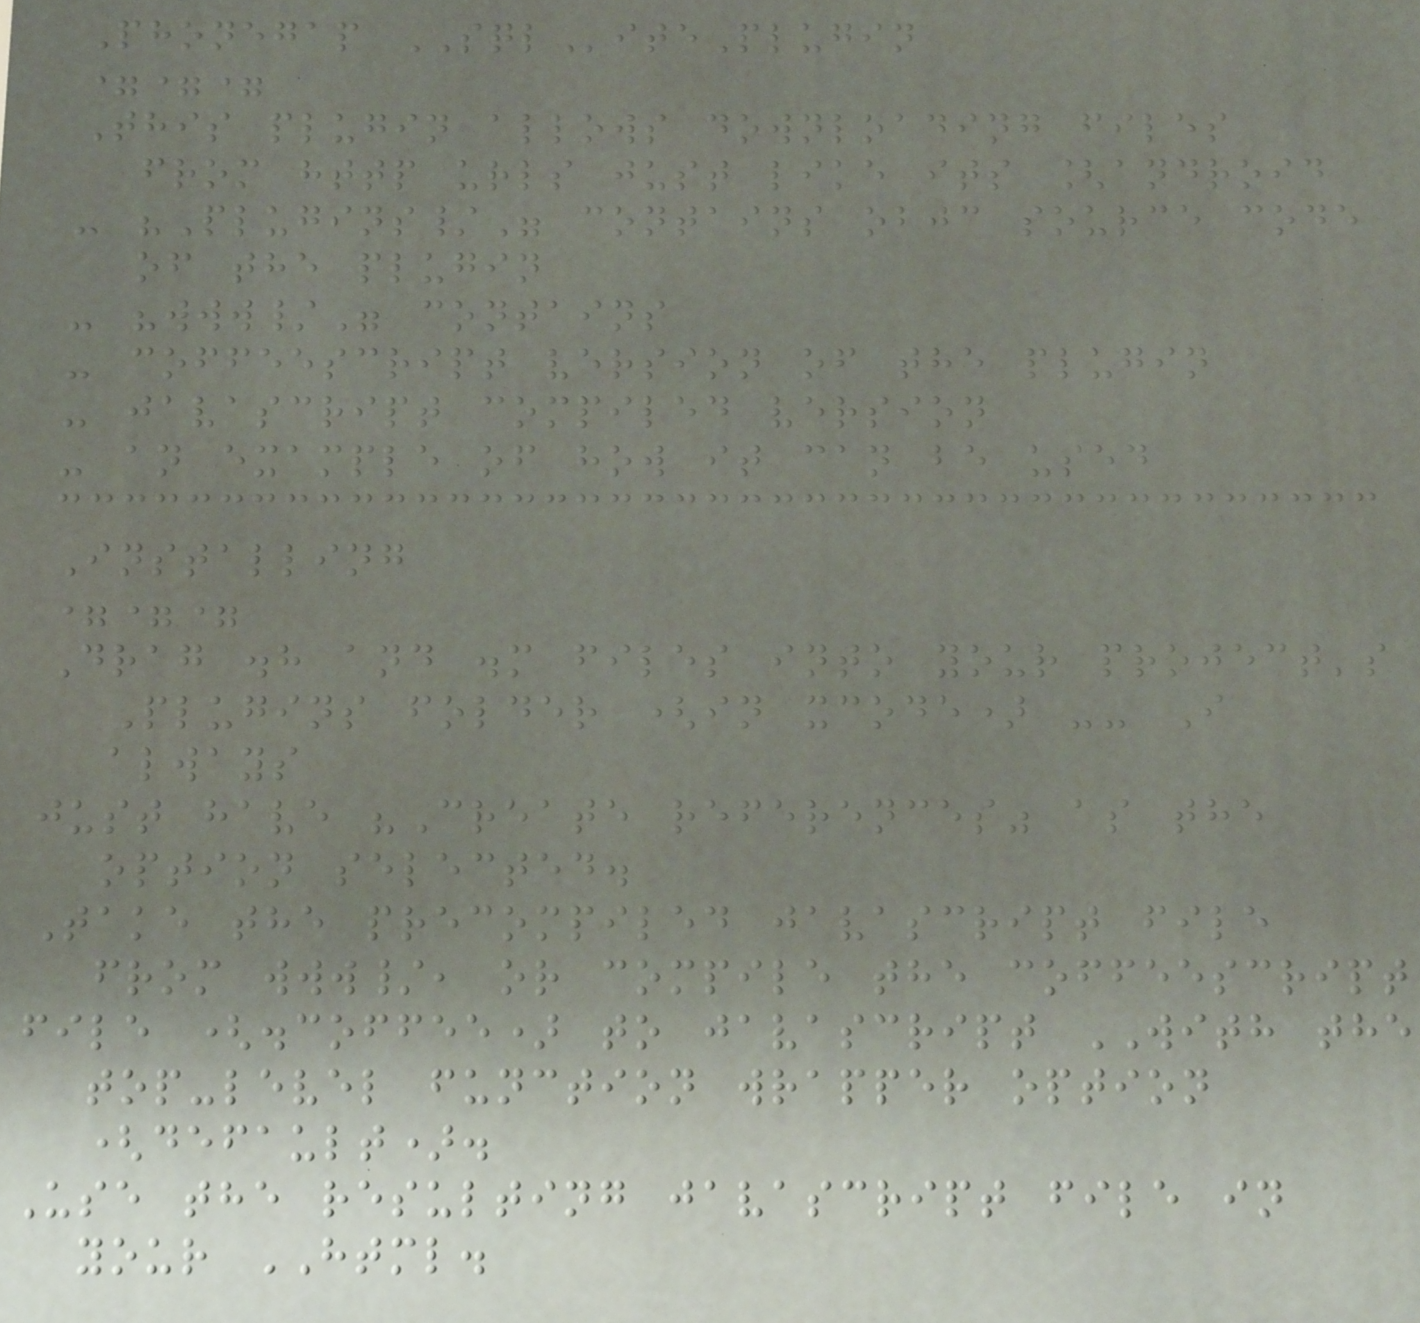Phonegap SQLitePlugin
===
This plugin allows downloading files
from http urls just like its [android
- "Plugins/" contains objc source code
of the plugin
- "www/" contains
- coffeescript version of the plugin
- javascript compiled version
- an example of how it can be used
Installing
===
Drag .h and .m files into your project's
Plugins folder (in xcode) -- I
always
just have "Create references" as the
option selected.
Take the precompiled javascript file
from www/, or compile the coffeescript
file (.coffee) to javascript WITH the
top-level function wrapper option
(default).
Use the resulting javascript file in
your HTML.
